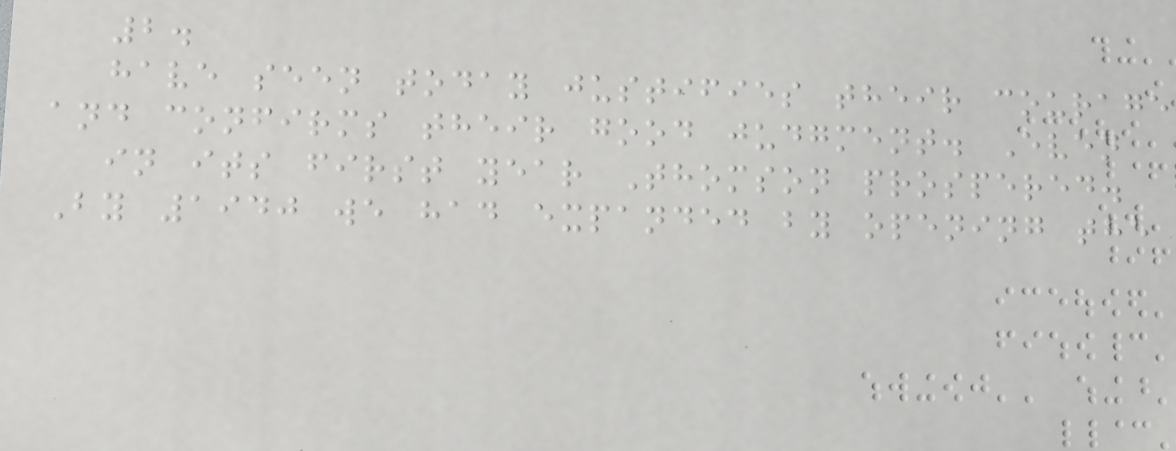2.
have seen today justifies their courage
and confirms their good judgment. Even
in its first year Thomson prospered.
By 1940 we had expanded by opening the
